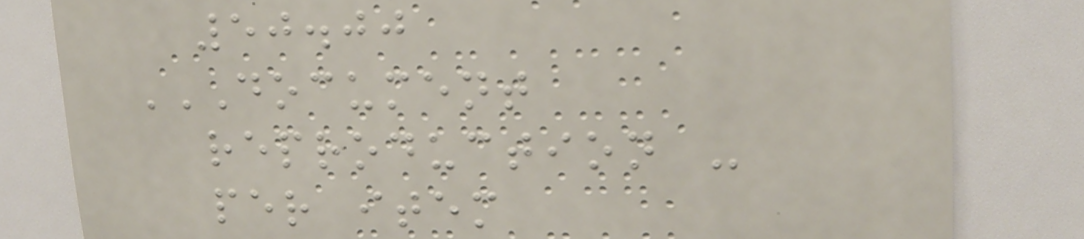50.00
DOCUMENT
REPRODUCTION -
PER ITEM
